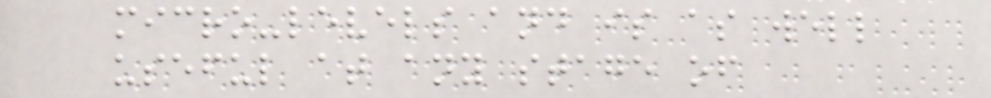micro-levels and is as well
useful at any stage of
